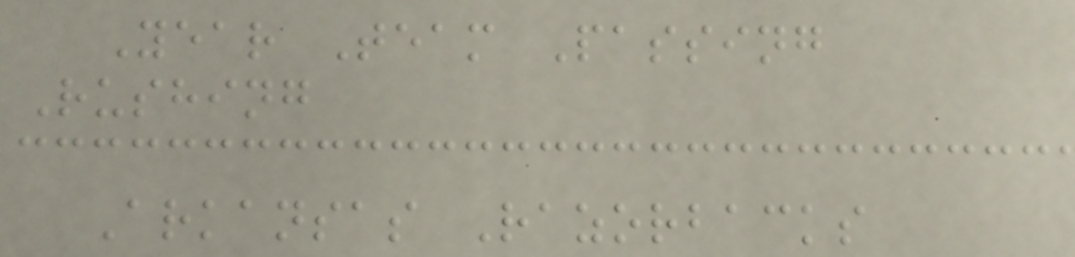Year Team Passing
Rushing
Arkansas Razorbacks
